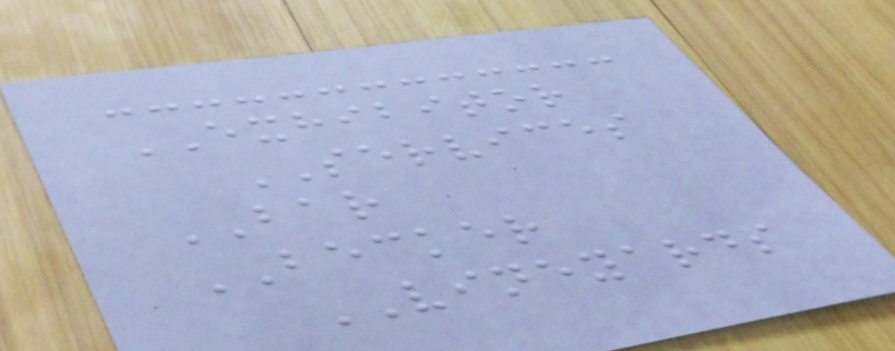EXHIBITOR
SERVICES
BAR
BECKER
VINEYARDS
